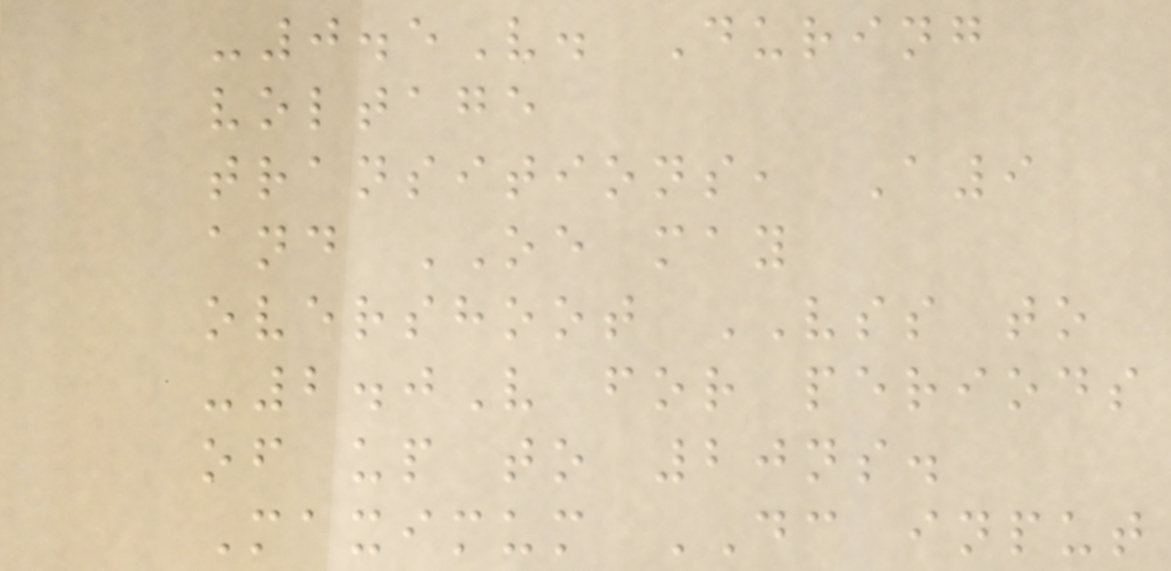-0.5V. During
voltage
transitions, A9
and OE may
overshoot VSS to
-2.0V for periods
of up to 20ns.
Maximum DC input
